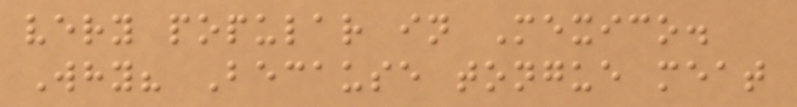very popular in Mexico.
Why? Because tongue meat
